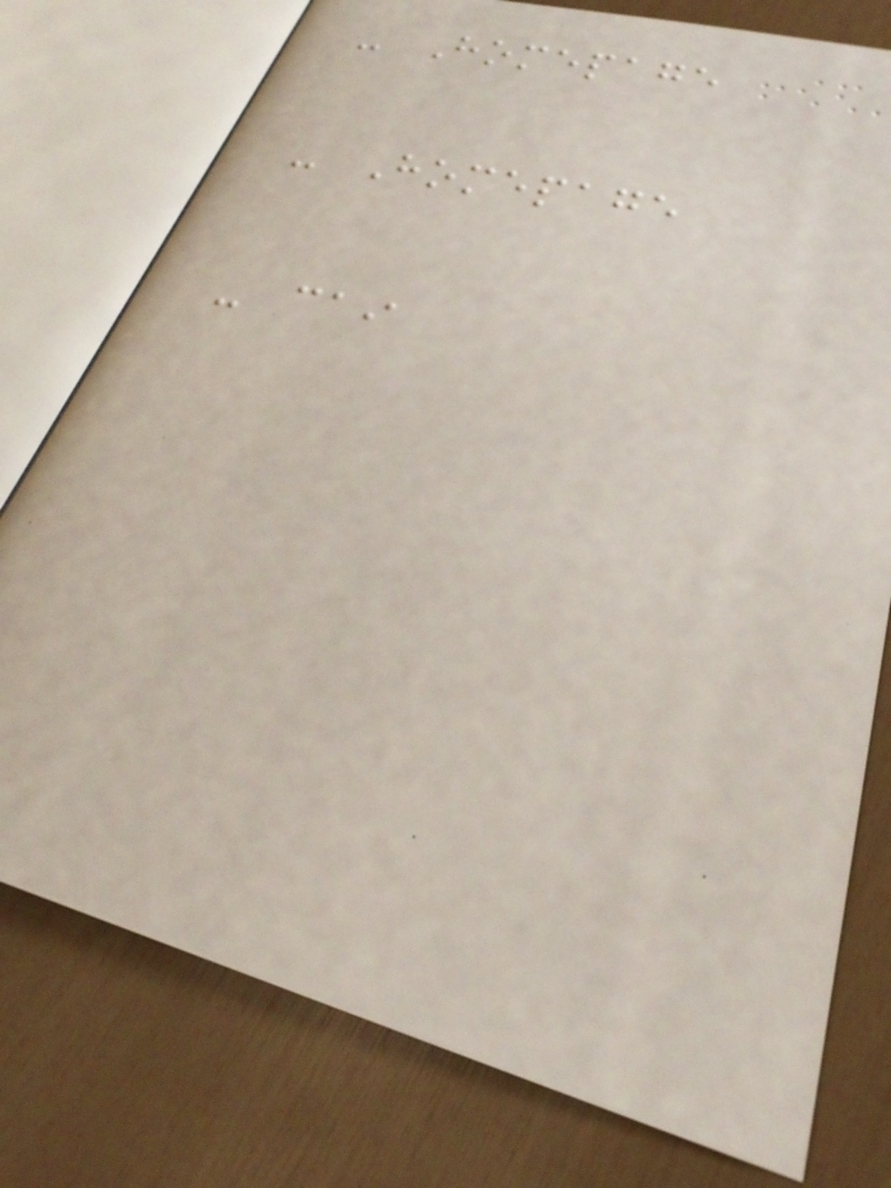- Homepage
- Homepage
- cai
